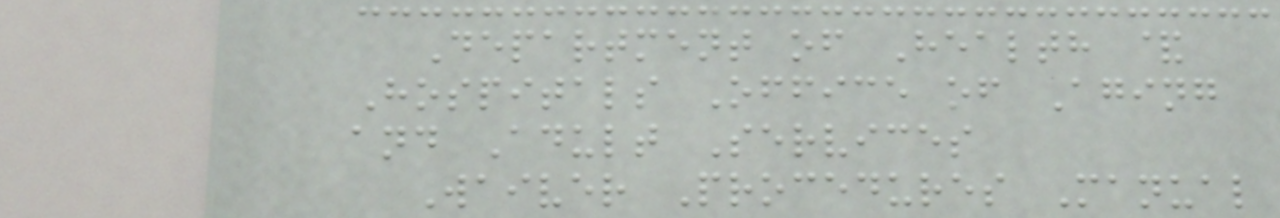Department of Health &
Hospitals Office of Aging
and Adult Services
Waiver Procedures Manual
